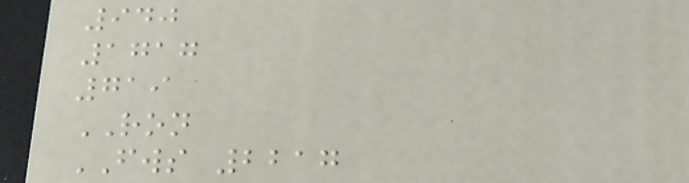940
1717
719
RON
FWS 2217
